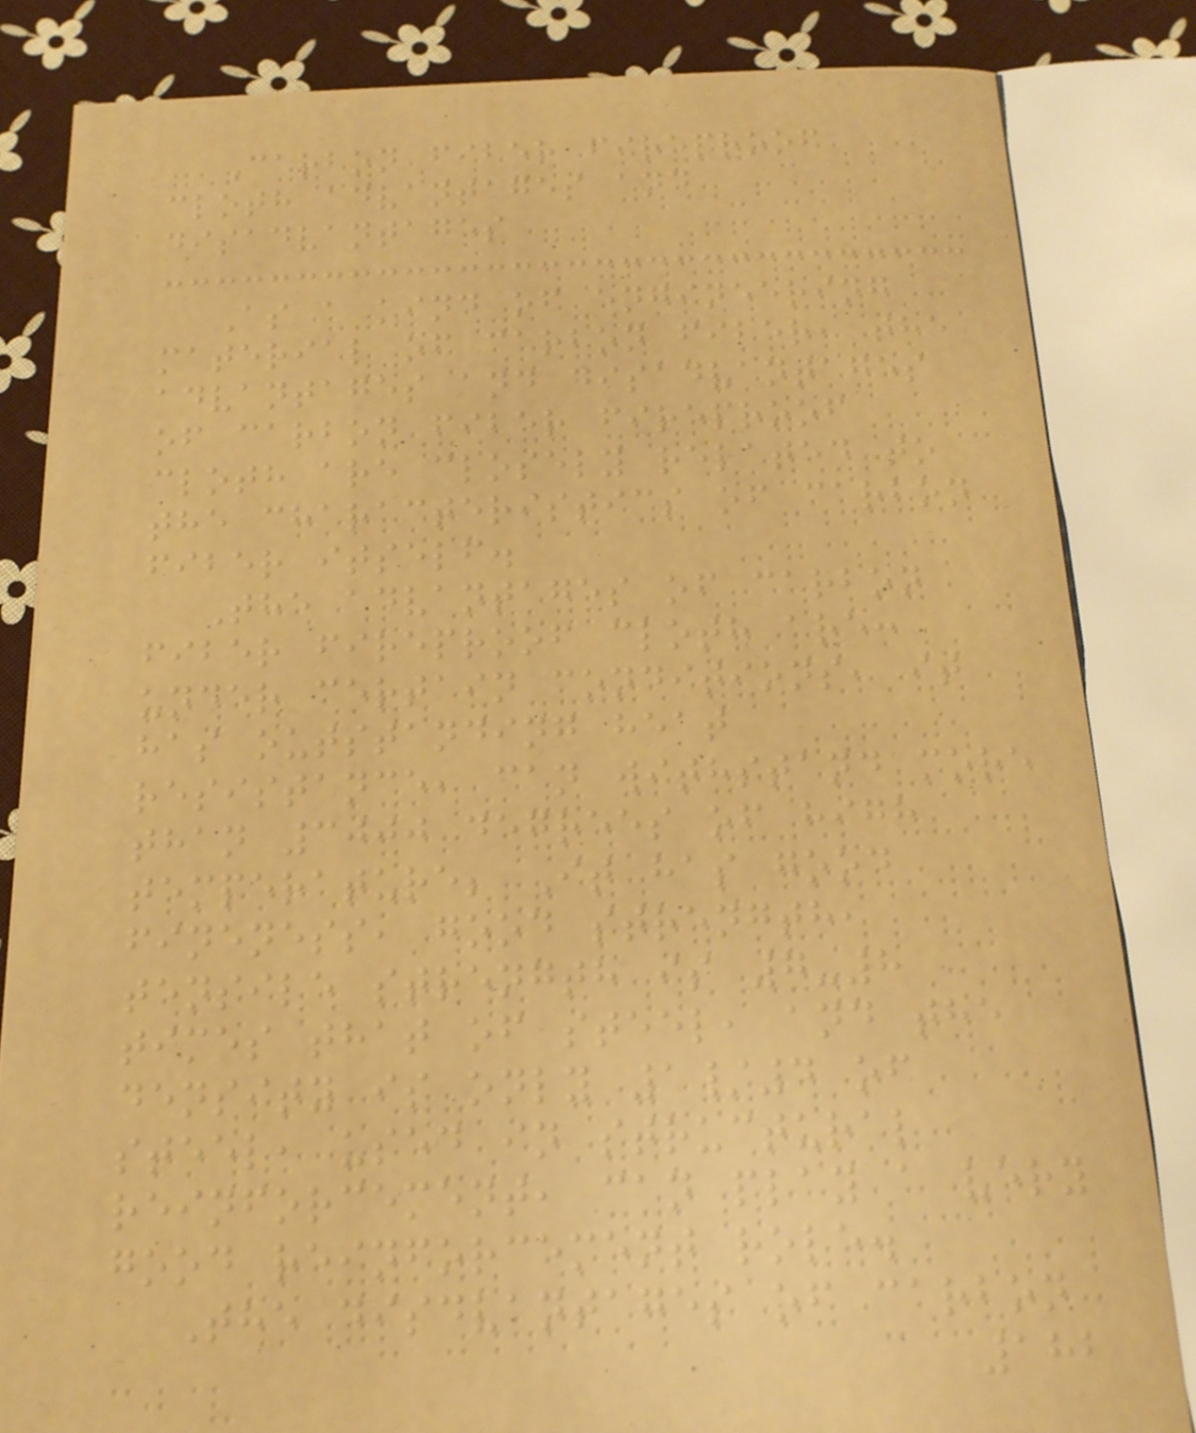Carbon fiber fireproof
cloth advantages and
disadvantages
As a kind of engineering
material of carbon fiber, the
advantages and disadvantages
of carbon fiber fireproof
cloth are closely related to
the characteristics of carbon
fiber itself.
The advantages of carbon
fiber fireproof cloth are:
under certain conditions, it
has outstanding heat
resistance, can withstand more
than 3000 degrees of high
temperature; It has good
fineness, good strength,
tensile strength is 7-8
times that of steel, and the
density is only 1/4 of
steel, used in structural
reinforcement, can play a very
good reinforcement role.
The disdvantages of carbon
182
